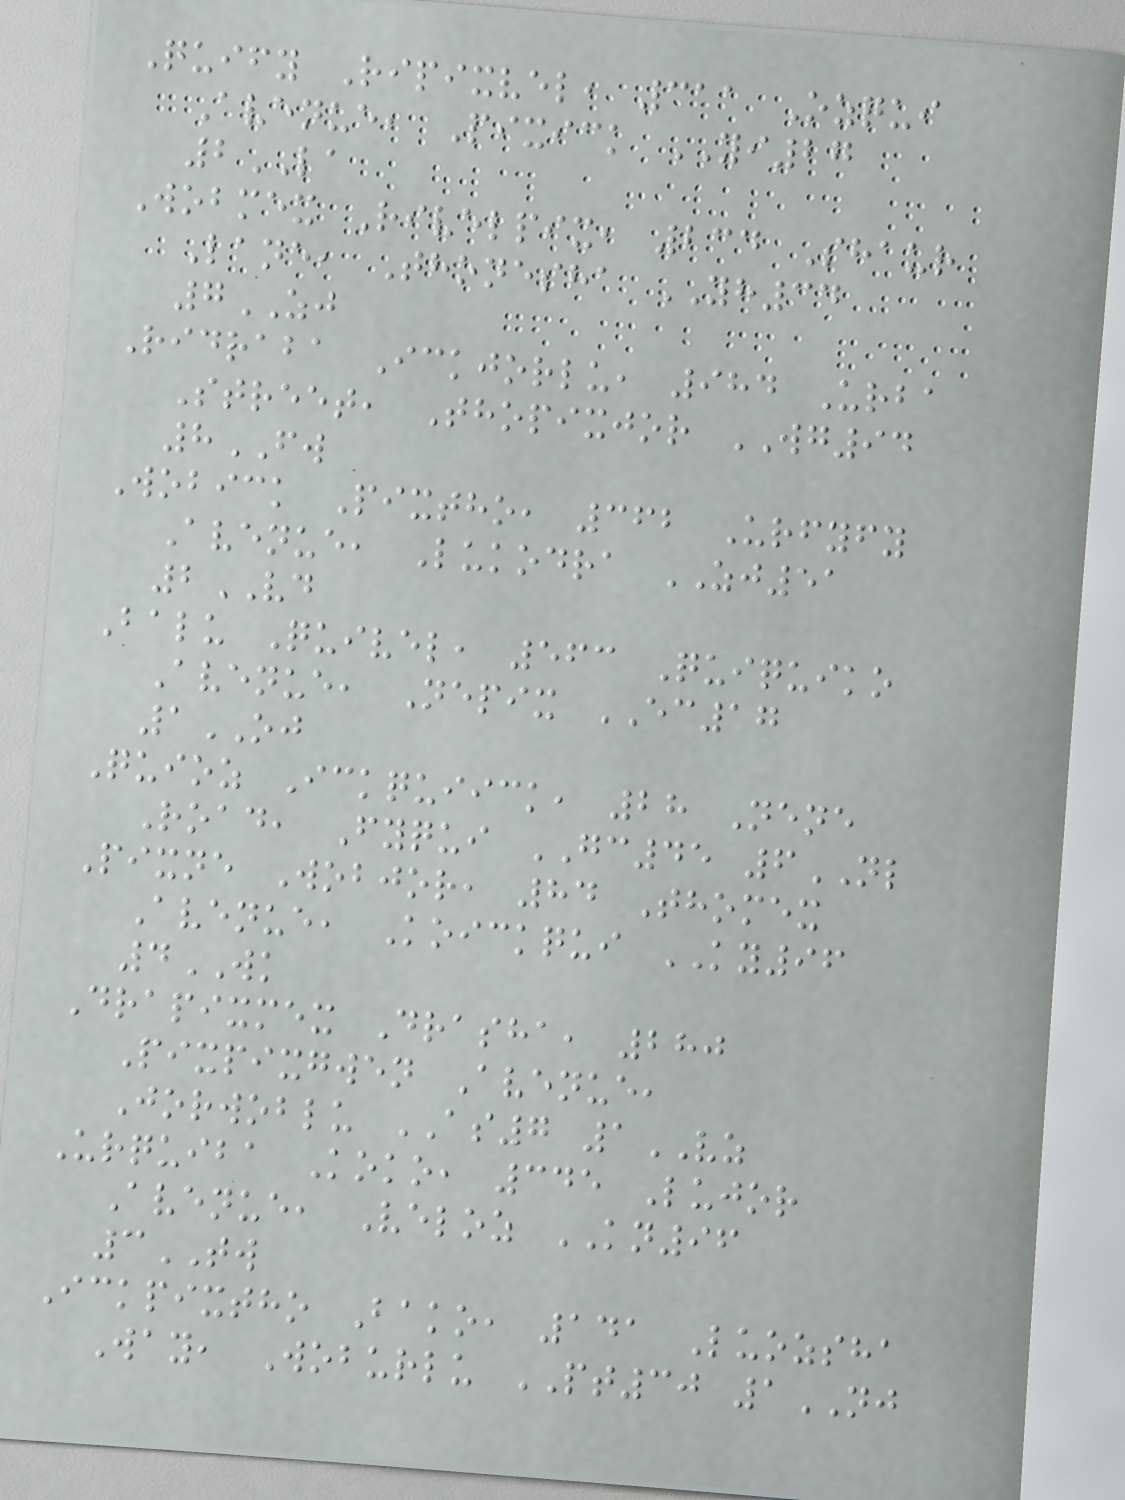Quify Ripixvel, 311 Ozqui
Avenue, Pixick YI27
2LA
Wobmex Rivelpix, 234 Shaur
Lane, Thonesha YH34
7ZJ
Ridraba Ickjorlu, 984 Urba
Street, Thopixjor WG94
8FW
Wobick Pixtho, 362 Urfyfy
Avenue, Lukodra ZJ51
2VD
Balu Quivel, 563 Quiquiko
Avenue, Nepix EC17
1OJ
Quioz Ickquiick, 28 Nene
Road, Fyqui GC45 6NL
Pixne Wobjor, 84 Thomex
Avenue, Koickqui KY96
4WK
Drapixmex Drasha, 280
Pixpixgwen Avenue,
Jorwoblu AS7 1VZ
Urquiba Koko, 345 Lujor
Avenue, Veloz KN96
3TW
Ickpixtho Bako, 141 Luozsha
Way, Woburlu PT30 1NJ
